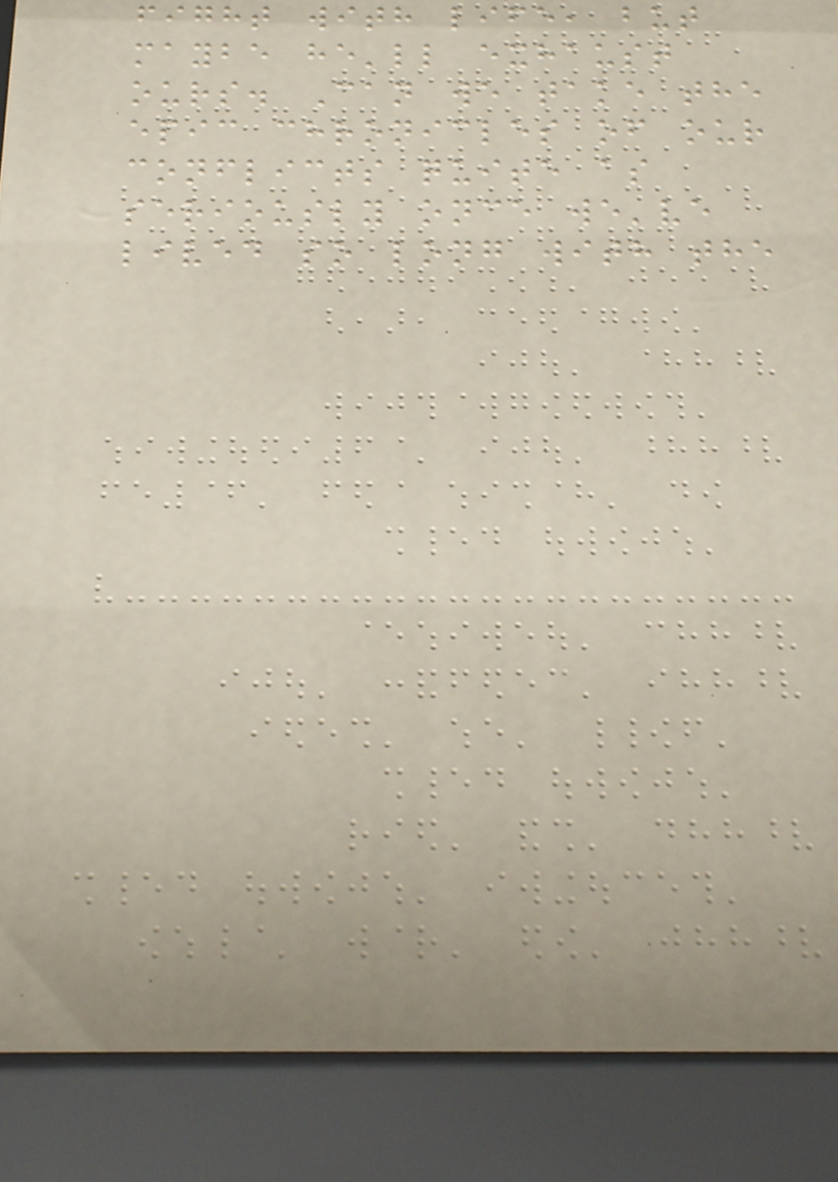fight with life, but
maybe he'll exhaust
ours. Can we take the
epic chronicles of our
conflicts quite as
seriously once we've
lived so long with the
